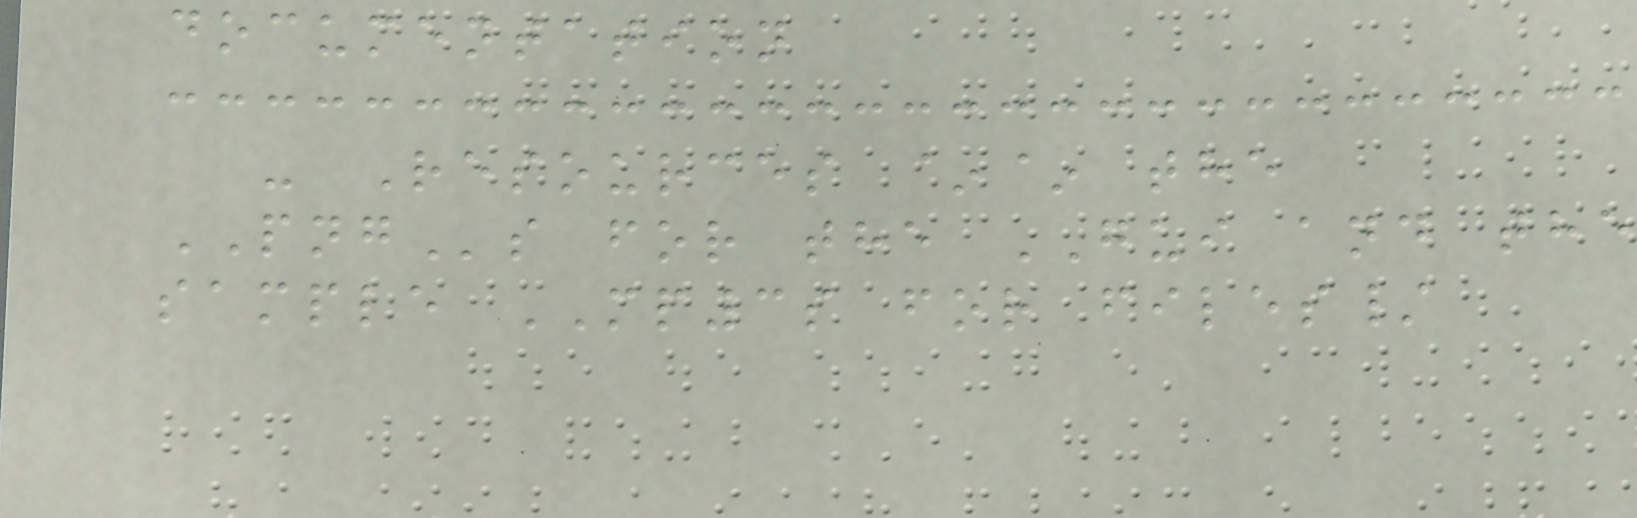documentation
- Resources ~~ the
PNGs for the GUI and the
sample MP3s for files/
